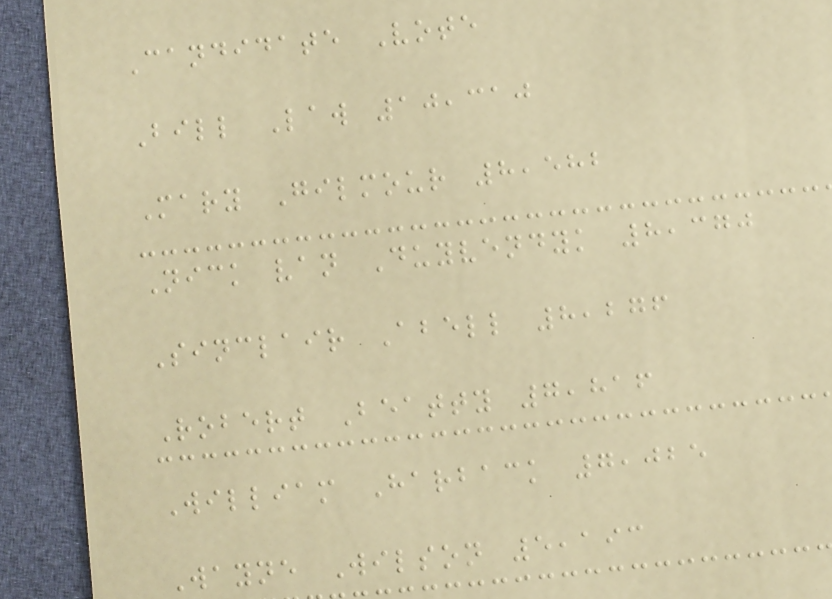Candidate Vote
Bill Law 10,310
Mary Gilmour 8,582
Nick van Duyvendyk 8,370
Sinclair Abell 8,276
Robert Beatty 7,816
William Harback 7,025
Wayne Wilson 5,193
